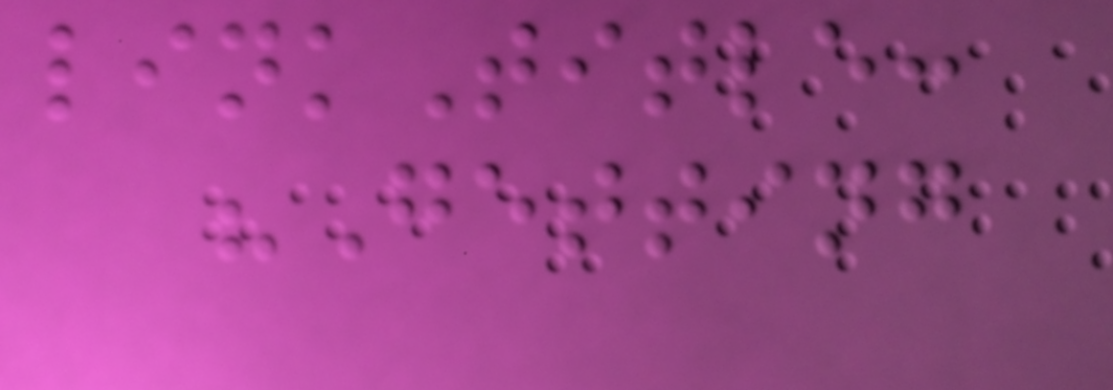linkTitle:
"Getting
